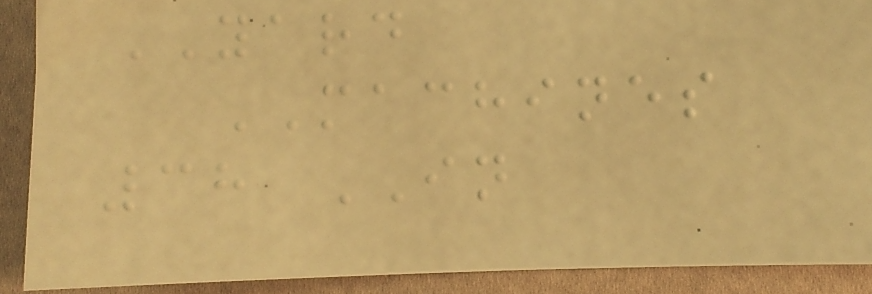YARD
MACHINES
38 IN
